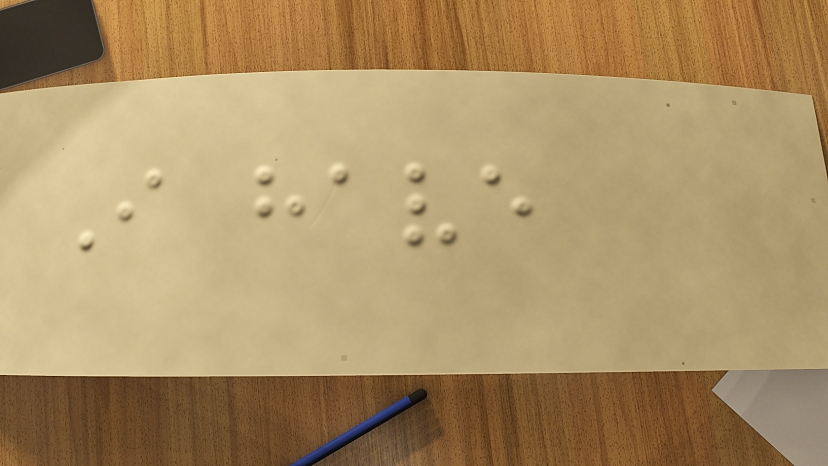I have
